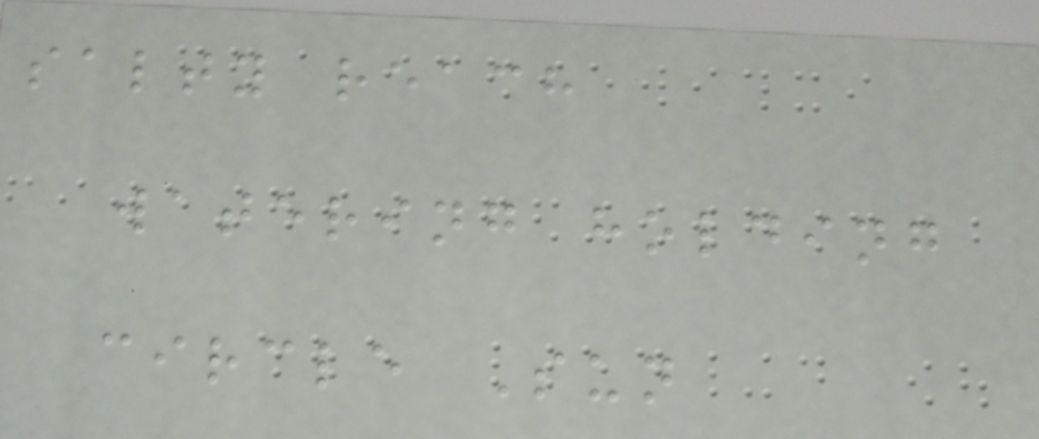salty reach
watering holding
circle Sun
